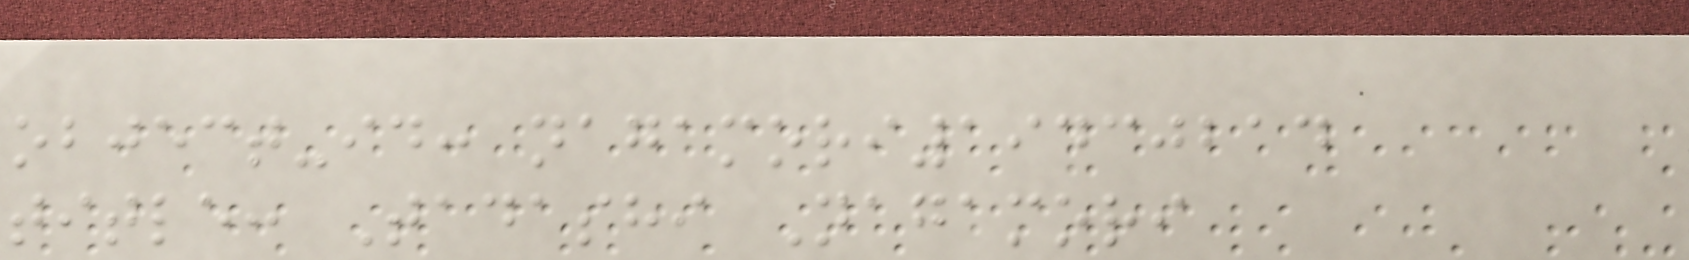object-id: nagamori19430214
title: Tadashi Nagamori
